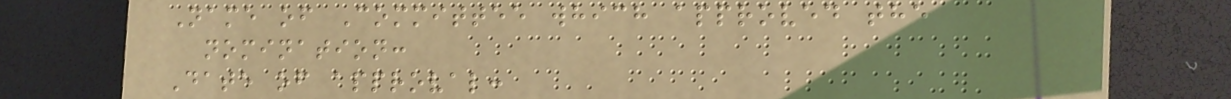Name of Committee which approved the
nomination:
Date of approval:
